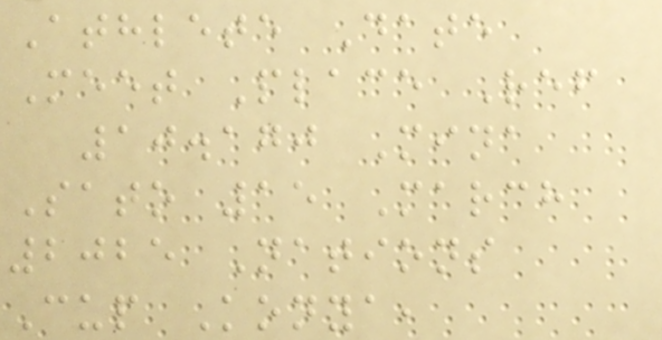Athlete Date
Meet Place Ref
10.170 Mina
Sato 15 March
2025 Nations
Cup Konya,
